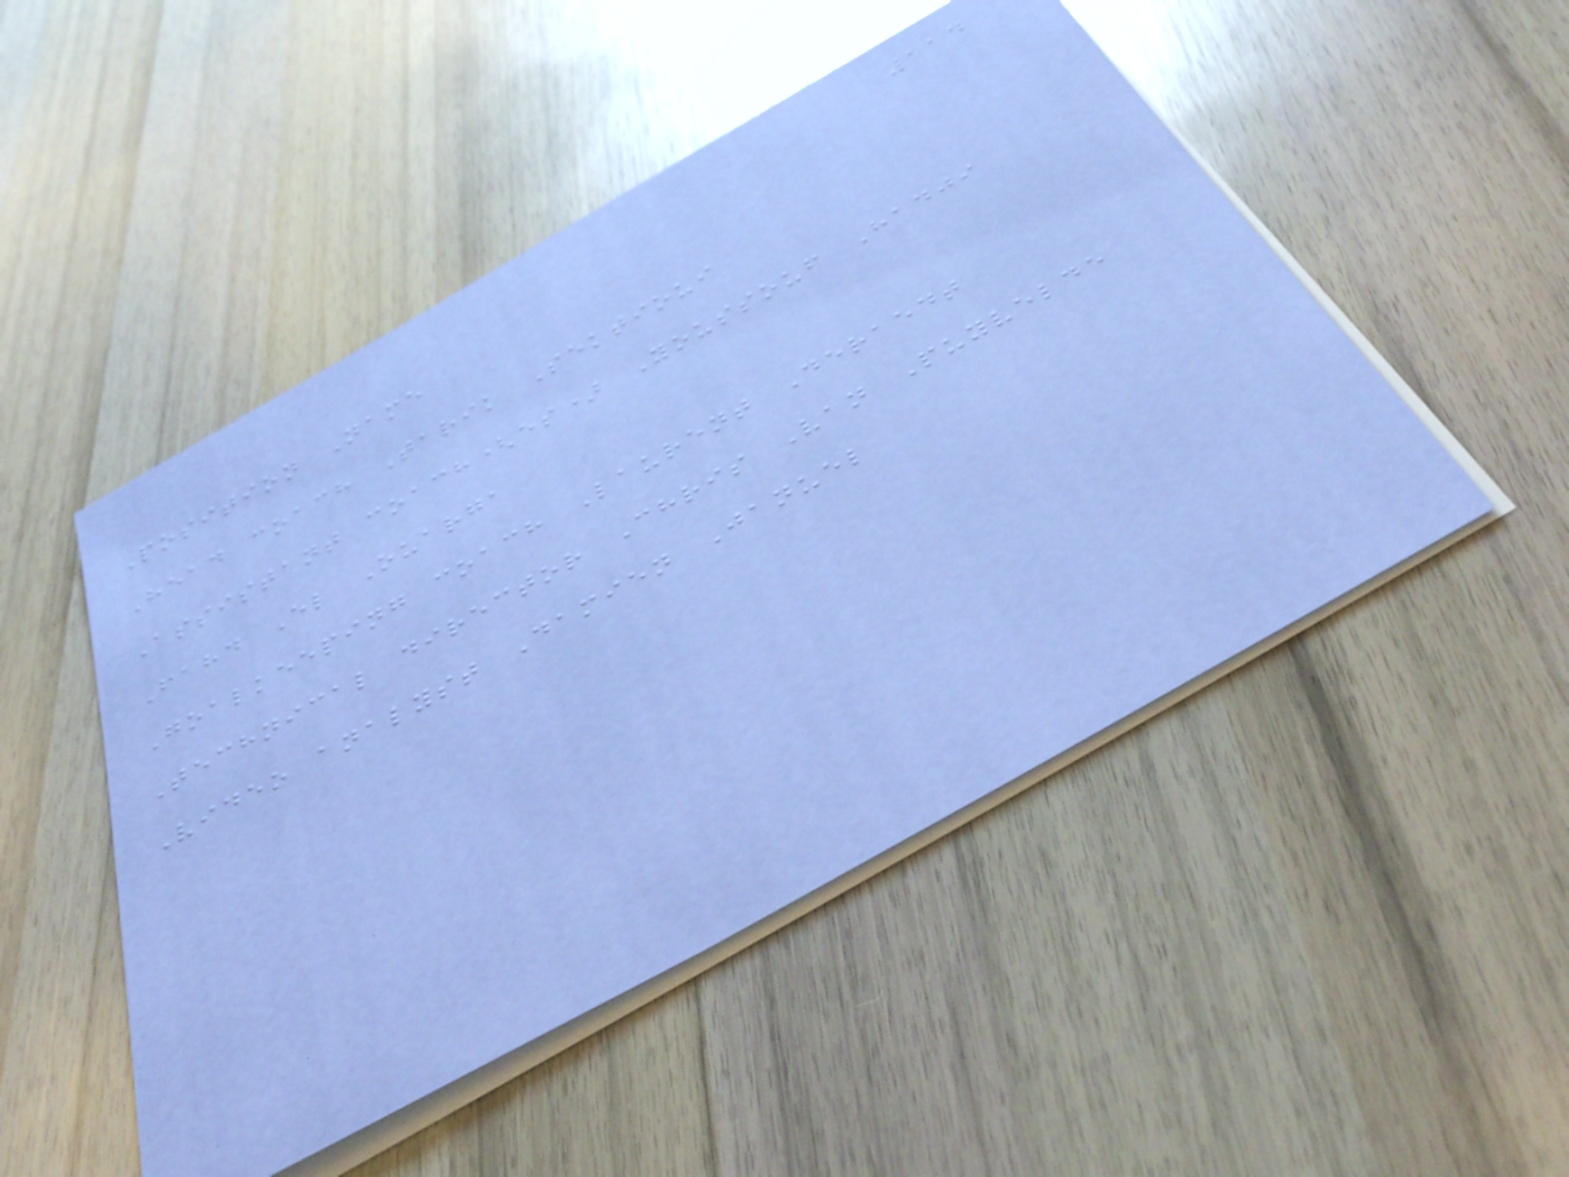114
Position Name
Head coach Tarik Sektioui
Assistant coach(es) Youssouf Hadji
Fahd El Ouarga
Goalkeeping coach Laurent Deraedt
Technical director Chris Van Puyvelde
Video analyst Damien Januel
